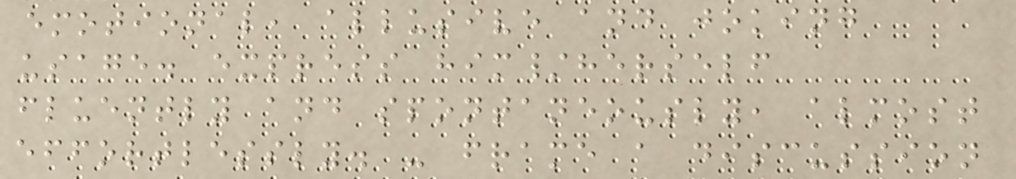emotional, allusive and joking
usage. express him/herself
fluently and spontaneously, almost
effortlessly. - frame a discussion
